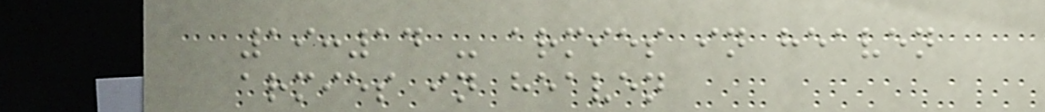19:14 - armies in heaven
armies in heaven
